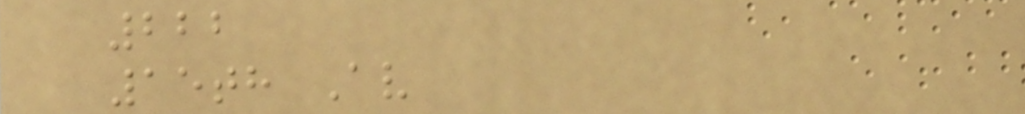222
15th Av
